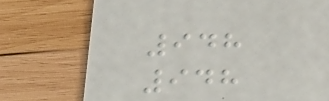948
948
